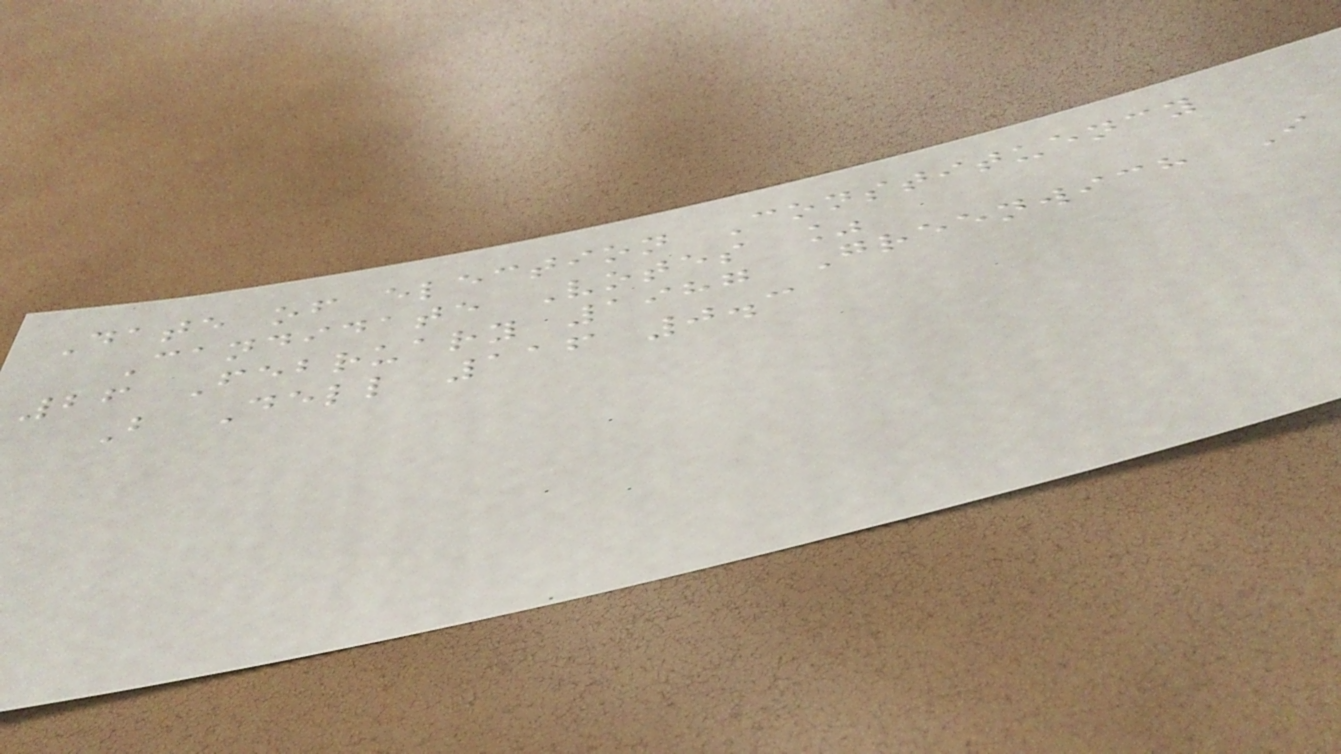Date of election Constituency
Candidate Votes %
26 February 1987 Greenwich I
B Dell 116 0.3
